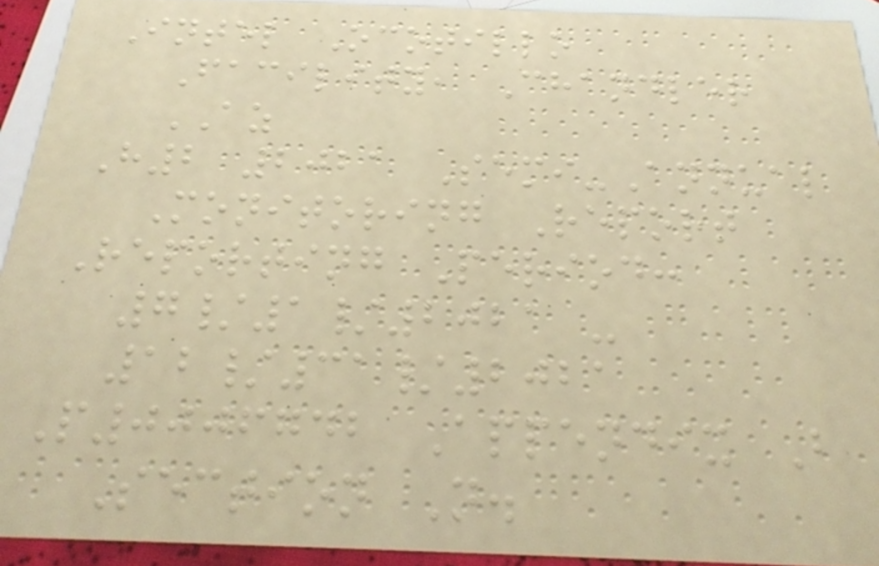Intel Ocotillo
Facility, Chandler
AZ
H2 2021 Semi-Annual
Monitoring Report
Reporting Period:
7/1/2021 -
12/31/2021
P0006742 Appendix B
Section N.
